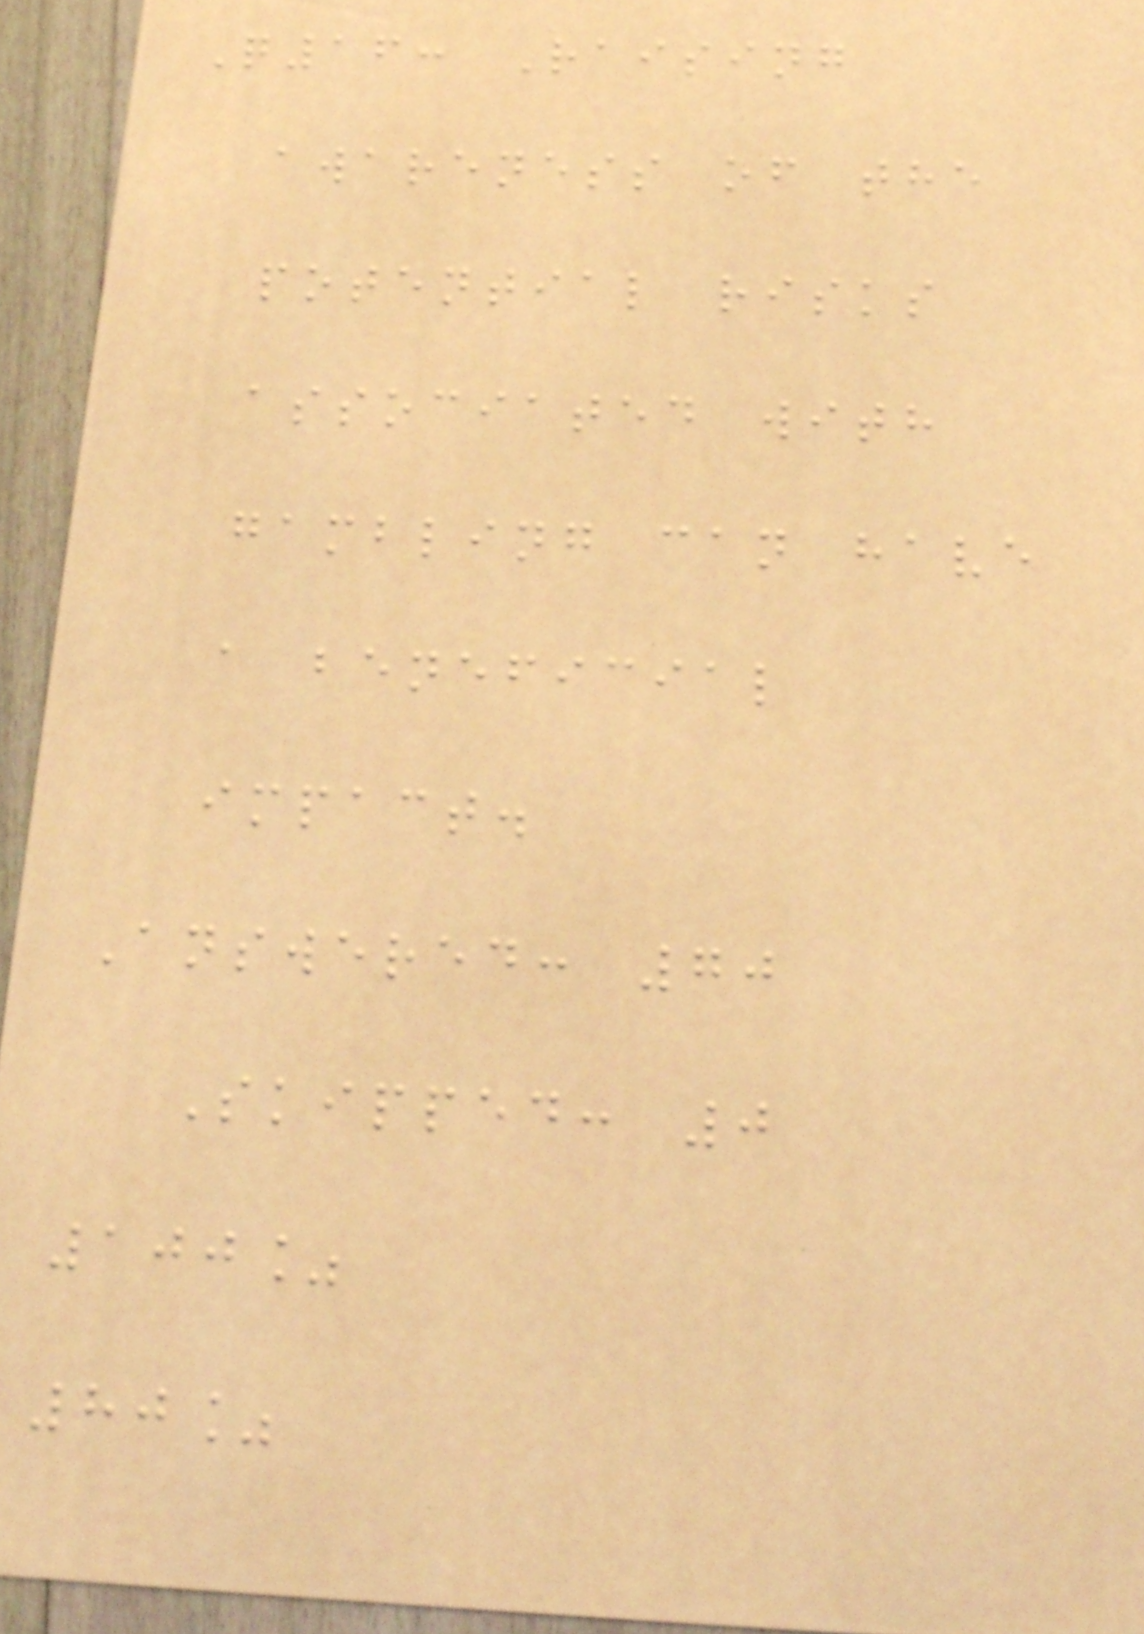Q16: Raising
awareness of the
potential risks
associated with
gambling can have
a beneficial
impact.
Answered: 70
Skipped: 0
100%
80%
